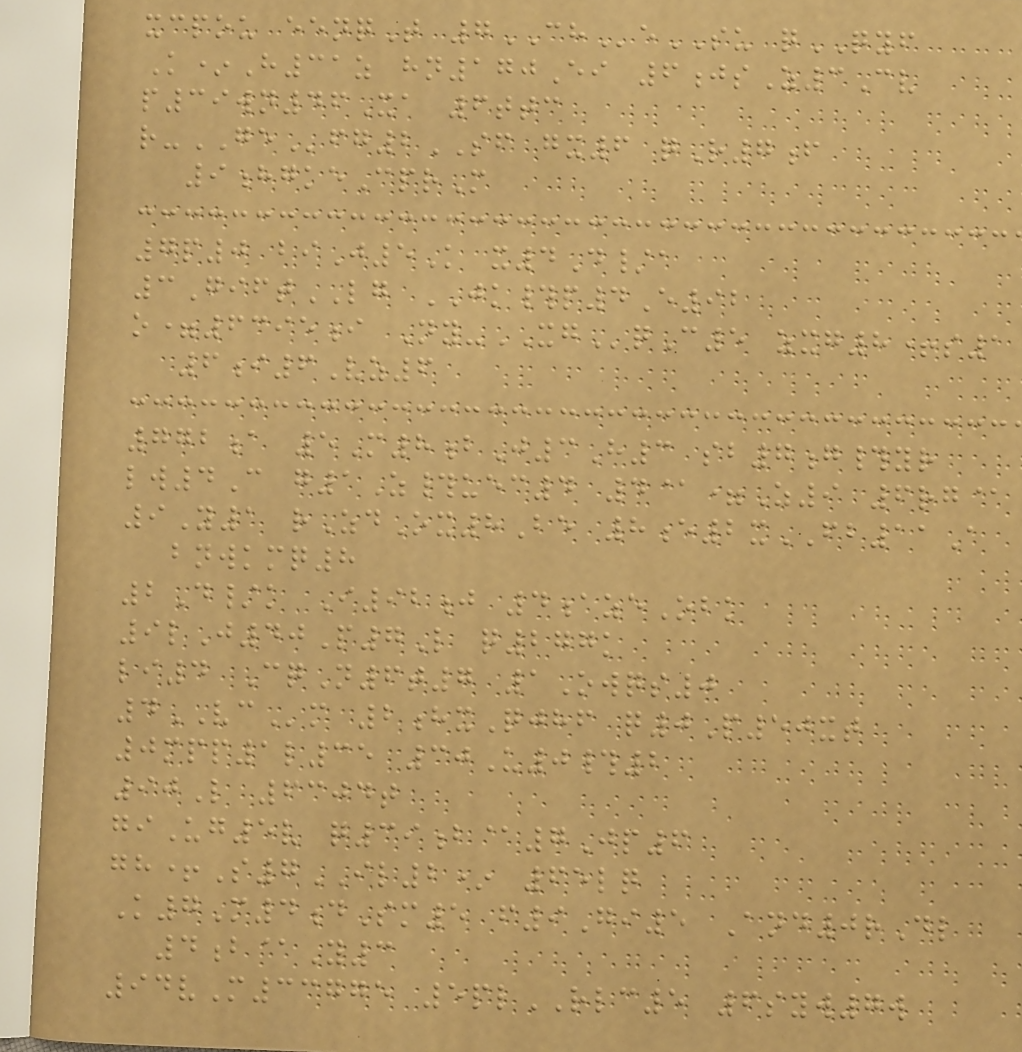xcpou eenqT 7CHeSU qQYF
K*H31z hn170Ei 6jsZ3Cv
p39wn46Xa 6ttc
r-GEfg2SF gx6 qR7f
9hgkeCprM
7p0 biJ5K x4D/a
3GiftLG JK#p4E92
o=6395i Ny-XGqC5 zxg8+s1
6i6Vz6
772a 5M8bJ3H3 sb7g#yr
lw4C g1Z#uec4 4@=Z9 6rg@
9Y1 rZdOx8Be 8e2xFB11A
bnwkmq8
2D/k I92j 4azeObk
9lJ40P7L q277k
li4 CqN6t7 1Owqs0
4VCm 2hxQjhf q0P50xt
0mpp1l35 30U0#2
90L 6304t
giUg5v q39b@7Jp6
gh+S7IL2* 65lq
K7M4dSm5 f9Gi5 And0rDl
4b@Y3
94vM33775 5plRLC5 6syw7w
